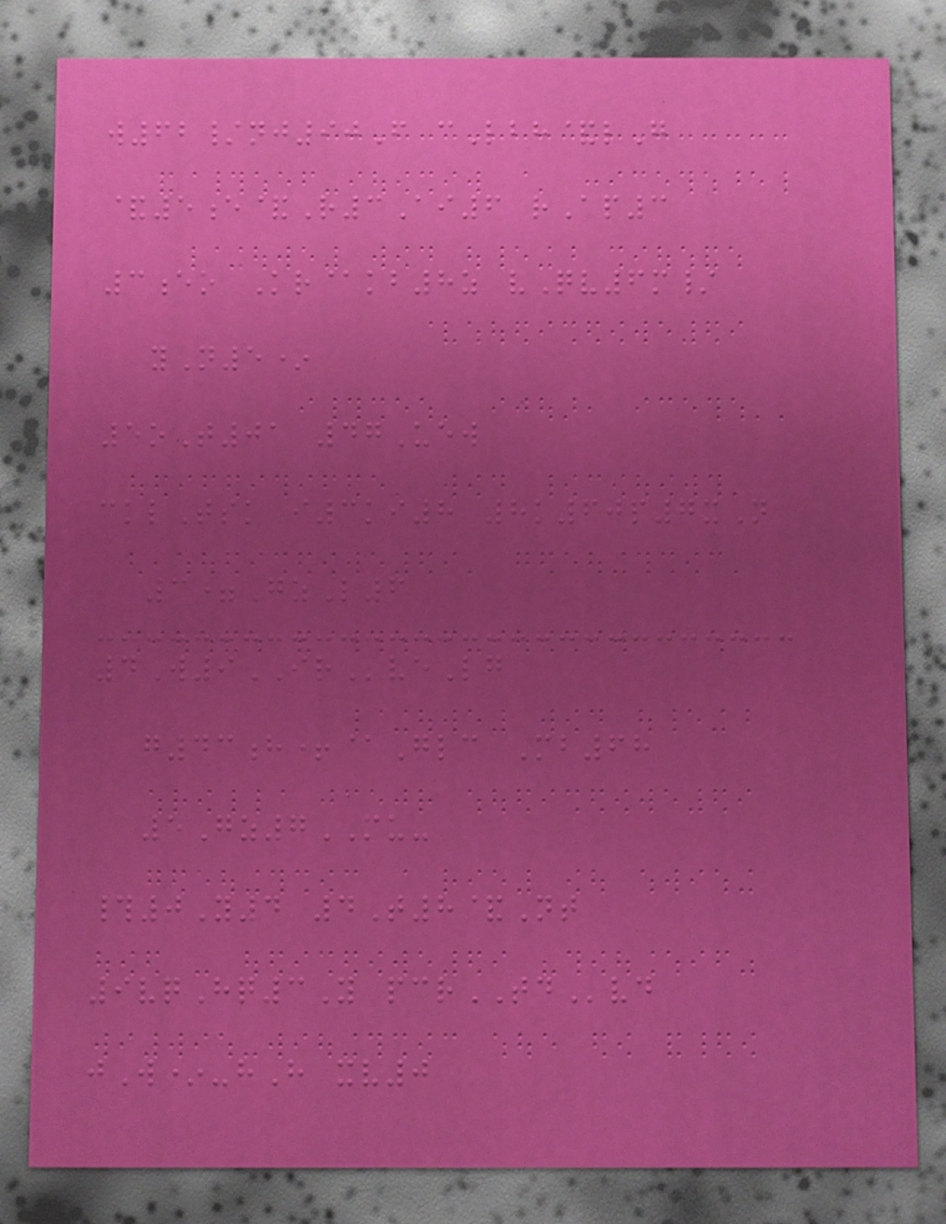w62/nj90F cLbh&lG
&5e&R3Ai6 rAp3
3eo Kr@kb8z vQv6m/
yN5*
5oT01 47Uew
cklTsk i3ki8 8k60p7xN
3=GzL6
4W9IRveLg
g43h+@Glc Mb68
5Gz7MU-
#0Y4 4T8&Nt
9vqHq3Y pcrTDvd
jW*-hH xv0
